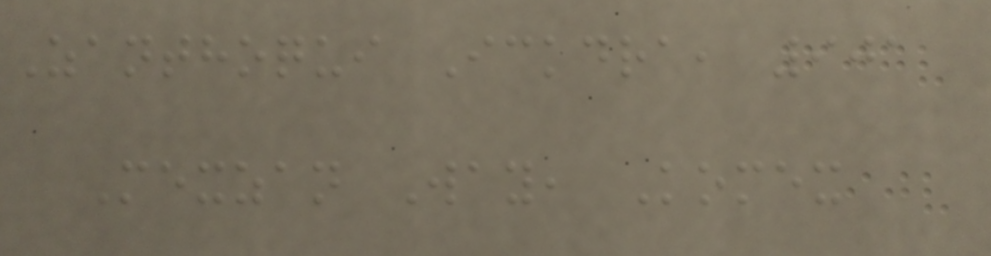Zanthoqui Ickdra, 901
Mexzan Way, Komex
